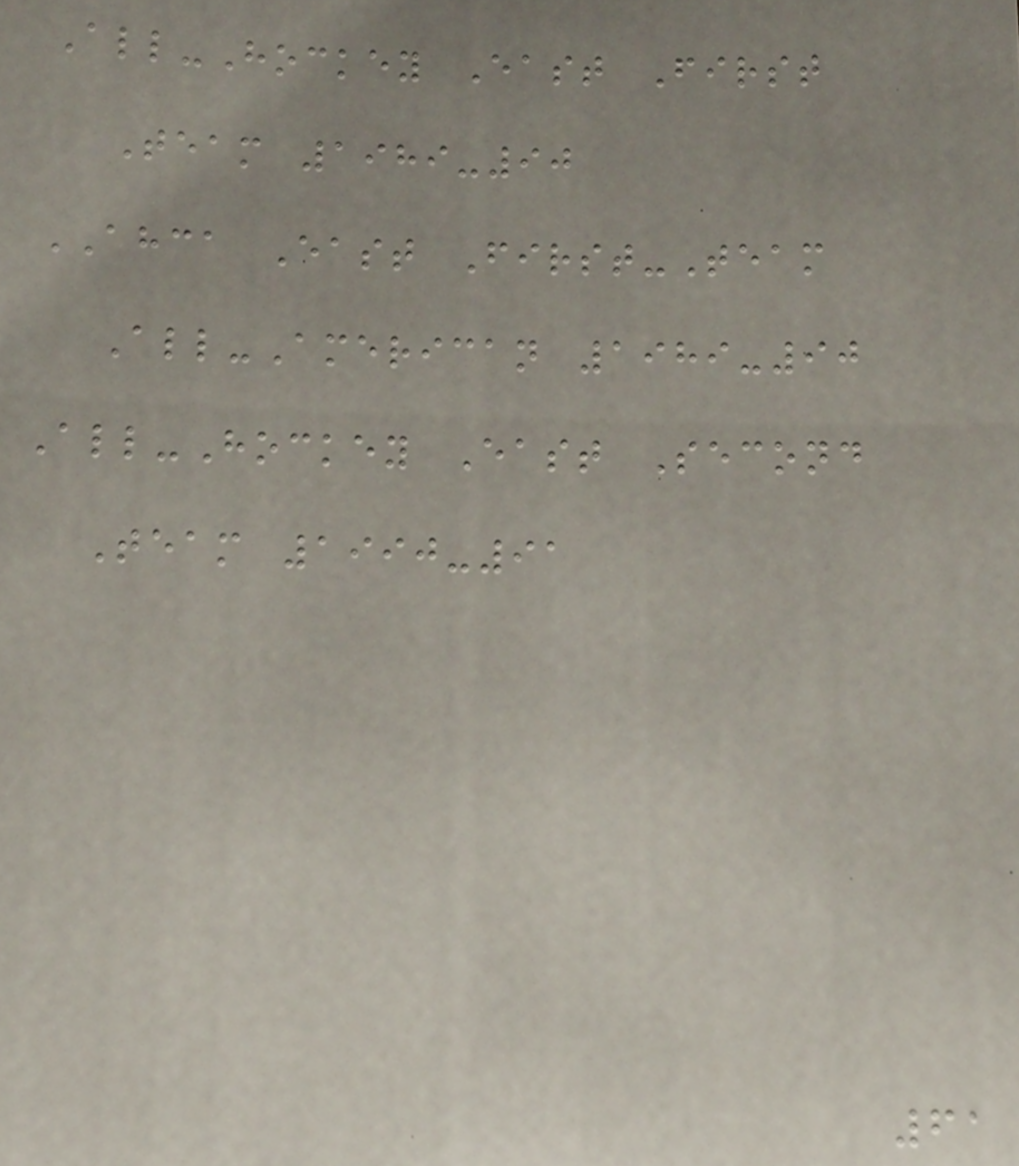All-Hockey East First
Team 1989-90
AHCA East First-Team
All-American 1989-90
All-Hockey East Second
Team 1990-91
61
